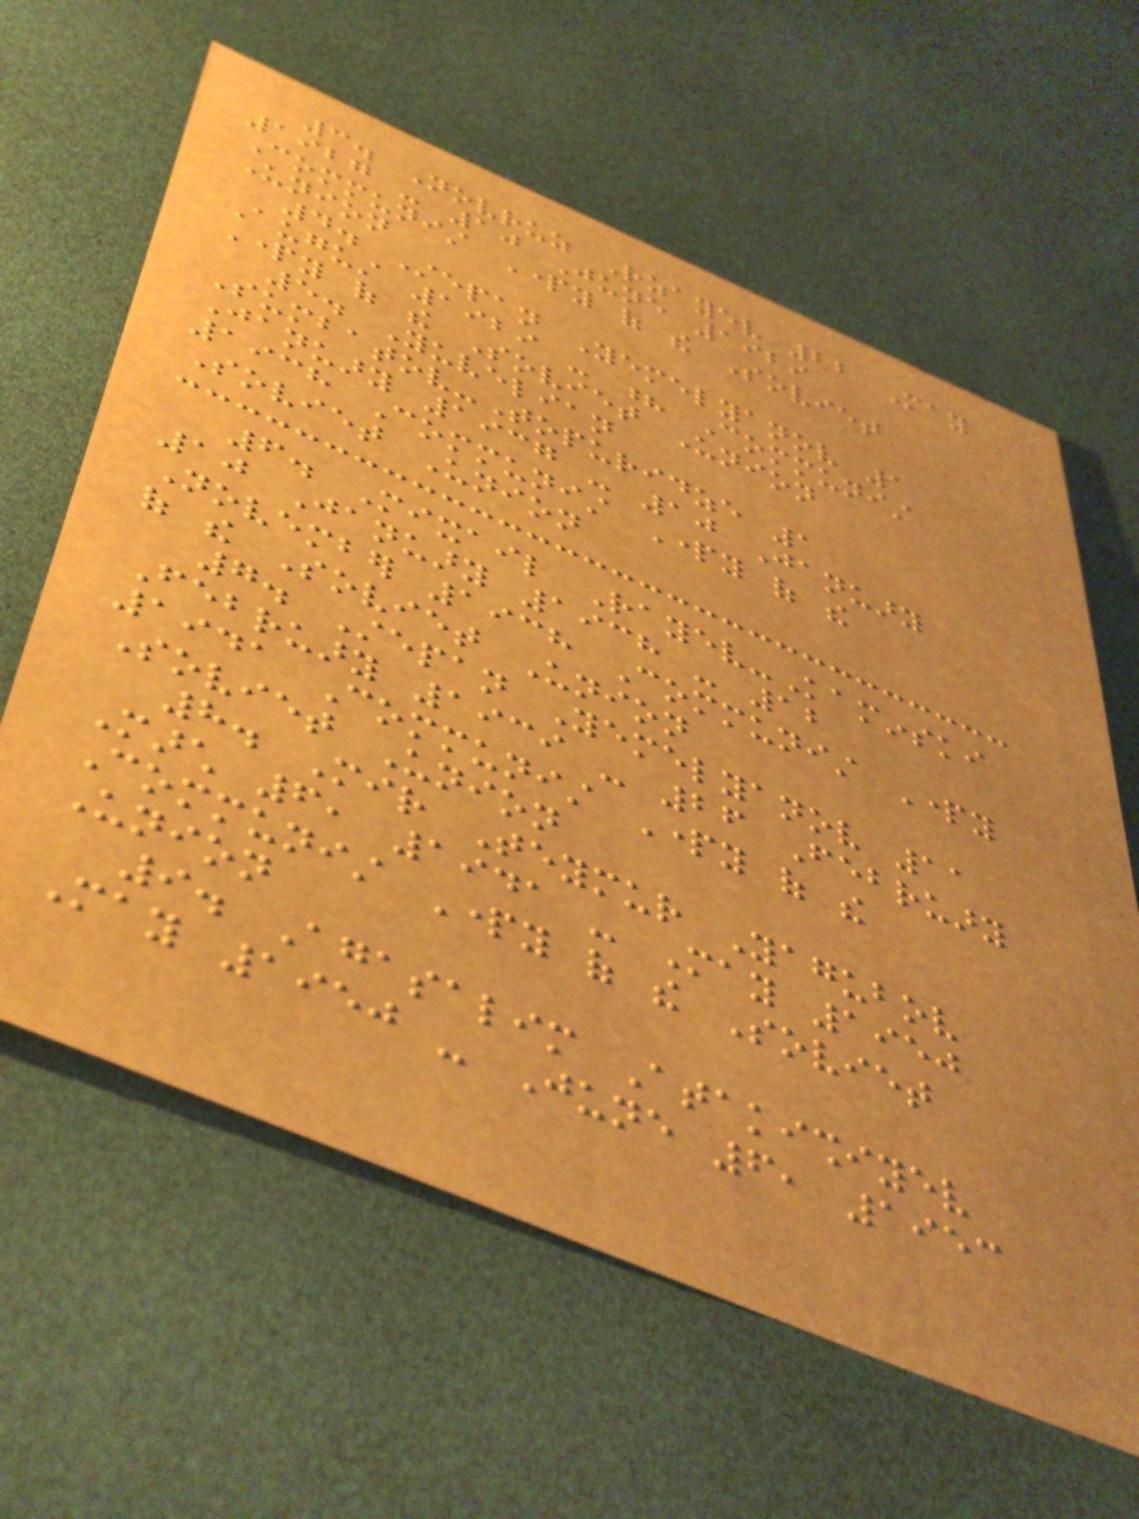3. Novruz Rzayev 22 May
1927 - 10 June 1929
Communist Party of the Soviet
Union
4. Stepan Yemelyanov 1
August 1929 - ? Communist
Party of the Soviet Union
5. Yuvelian
Sumbatov-Topuridze 1
January 1937 - 10 January
1938 Communist Party of the
Soviet Union
6. Mixail Rayev-Kaminski
10 January 1938 - 12
November 1938 Communist Party
of the Soviet Union
7. Stepan Yemelyanov 11
February 1939 - 26 February
1941 Communist Party of the
Soviet Union
8. Mir Teymur Yagubov
March 6, 1941 - May 1950
Communist Party of the Soviet
Union
9. Agasalim Atakishiyev
May 1950 - June 6, 1953
